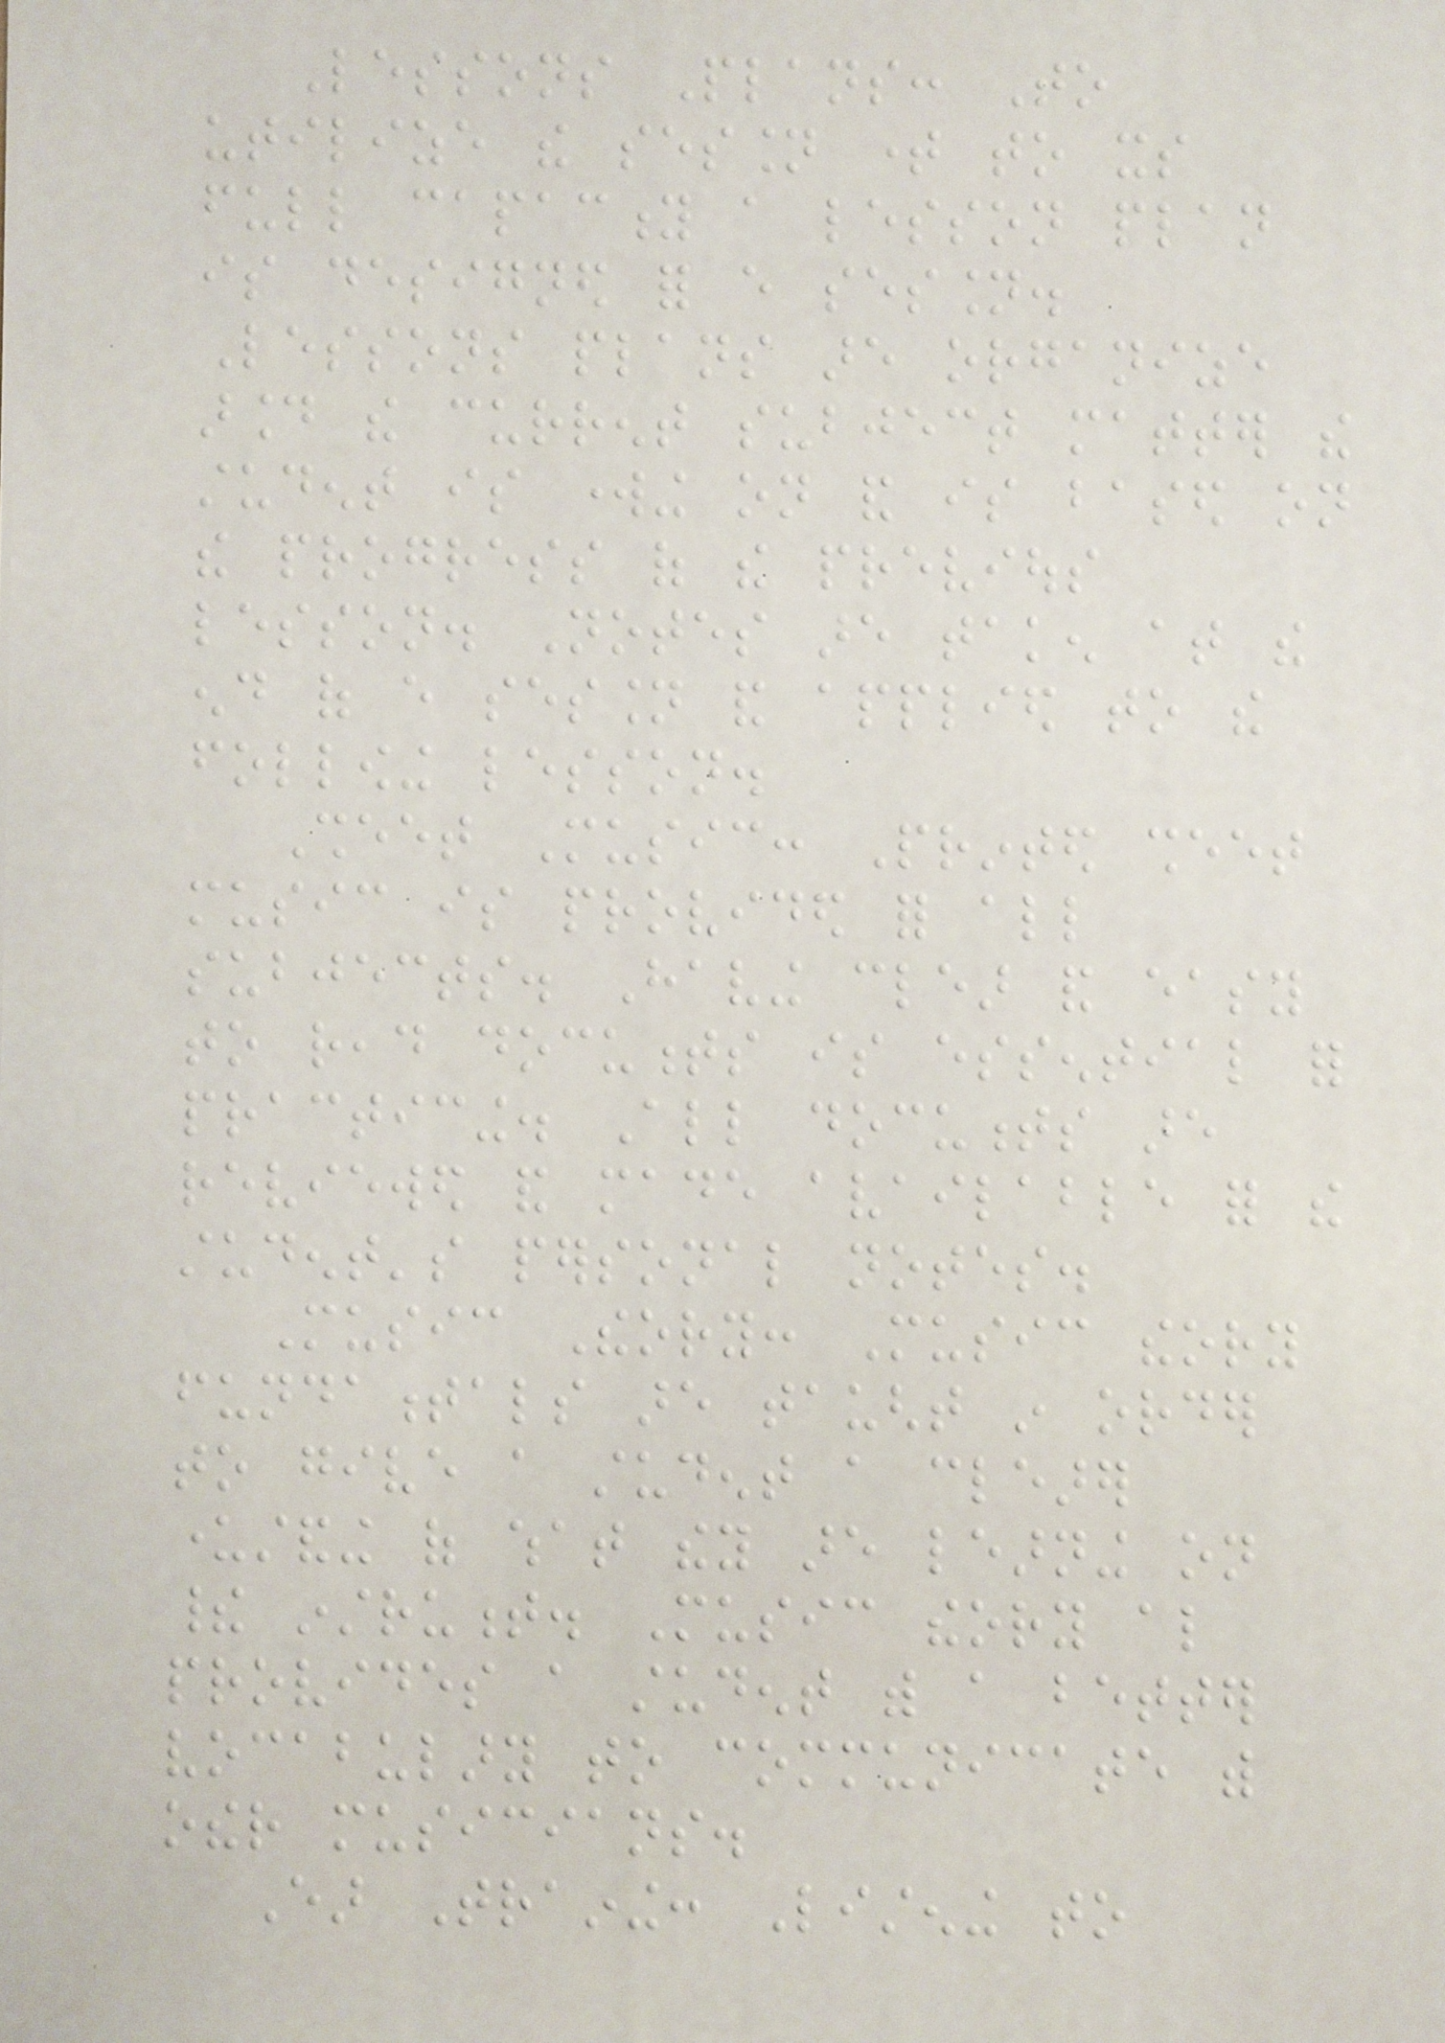Lessons Plans: To
utilize the session time to its
full capacity a lesson plan
is designed for every session.
Lessons plans are organize
around the current subject matter the
student is working on and is based on
the progress of the previous
lesson. Notes are taken at the
end of every session and applied to the
following lesson.
Sheet Music: Printed sheet
music is provided for all
subjects. Having clear and easy
to read documents is essential for
practicing. All documents are
reviewed and made available for the
student's personal notes.
Music Theory: Music theory
fundamentals are taught in order
to give a student a clearer
understanding of what they are learning on
their instrument. Music theory also
provides a student with a better
vocabulary to communicate with
other musicians.
Ear Training: Listening to
